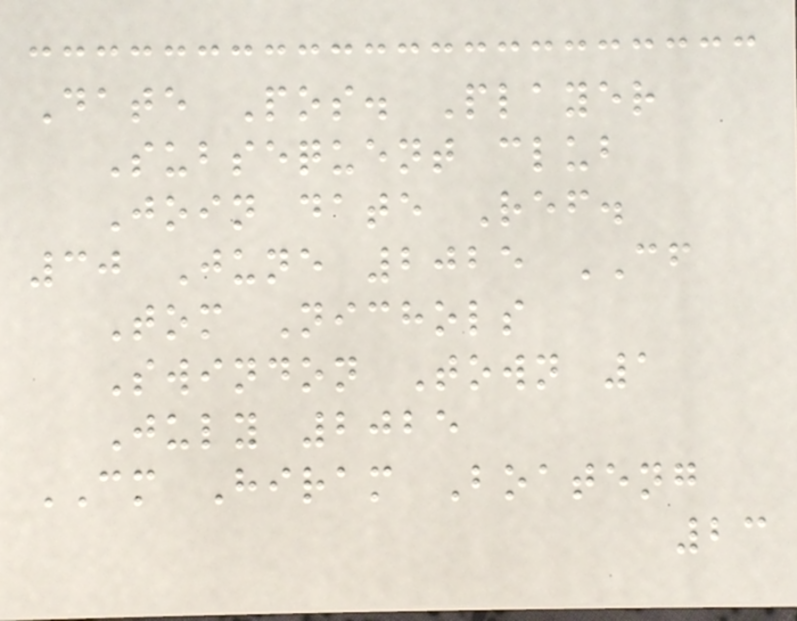Date Pos. Player
Subsequent club
Join date Ref.
30 June 2025 CF
Tom Nichols
Swindon Town 1
July 2025
CM Hiram Boateng
23
